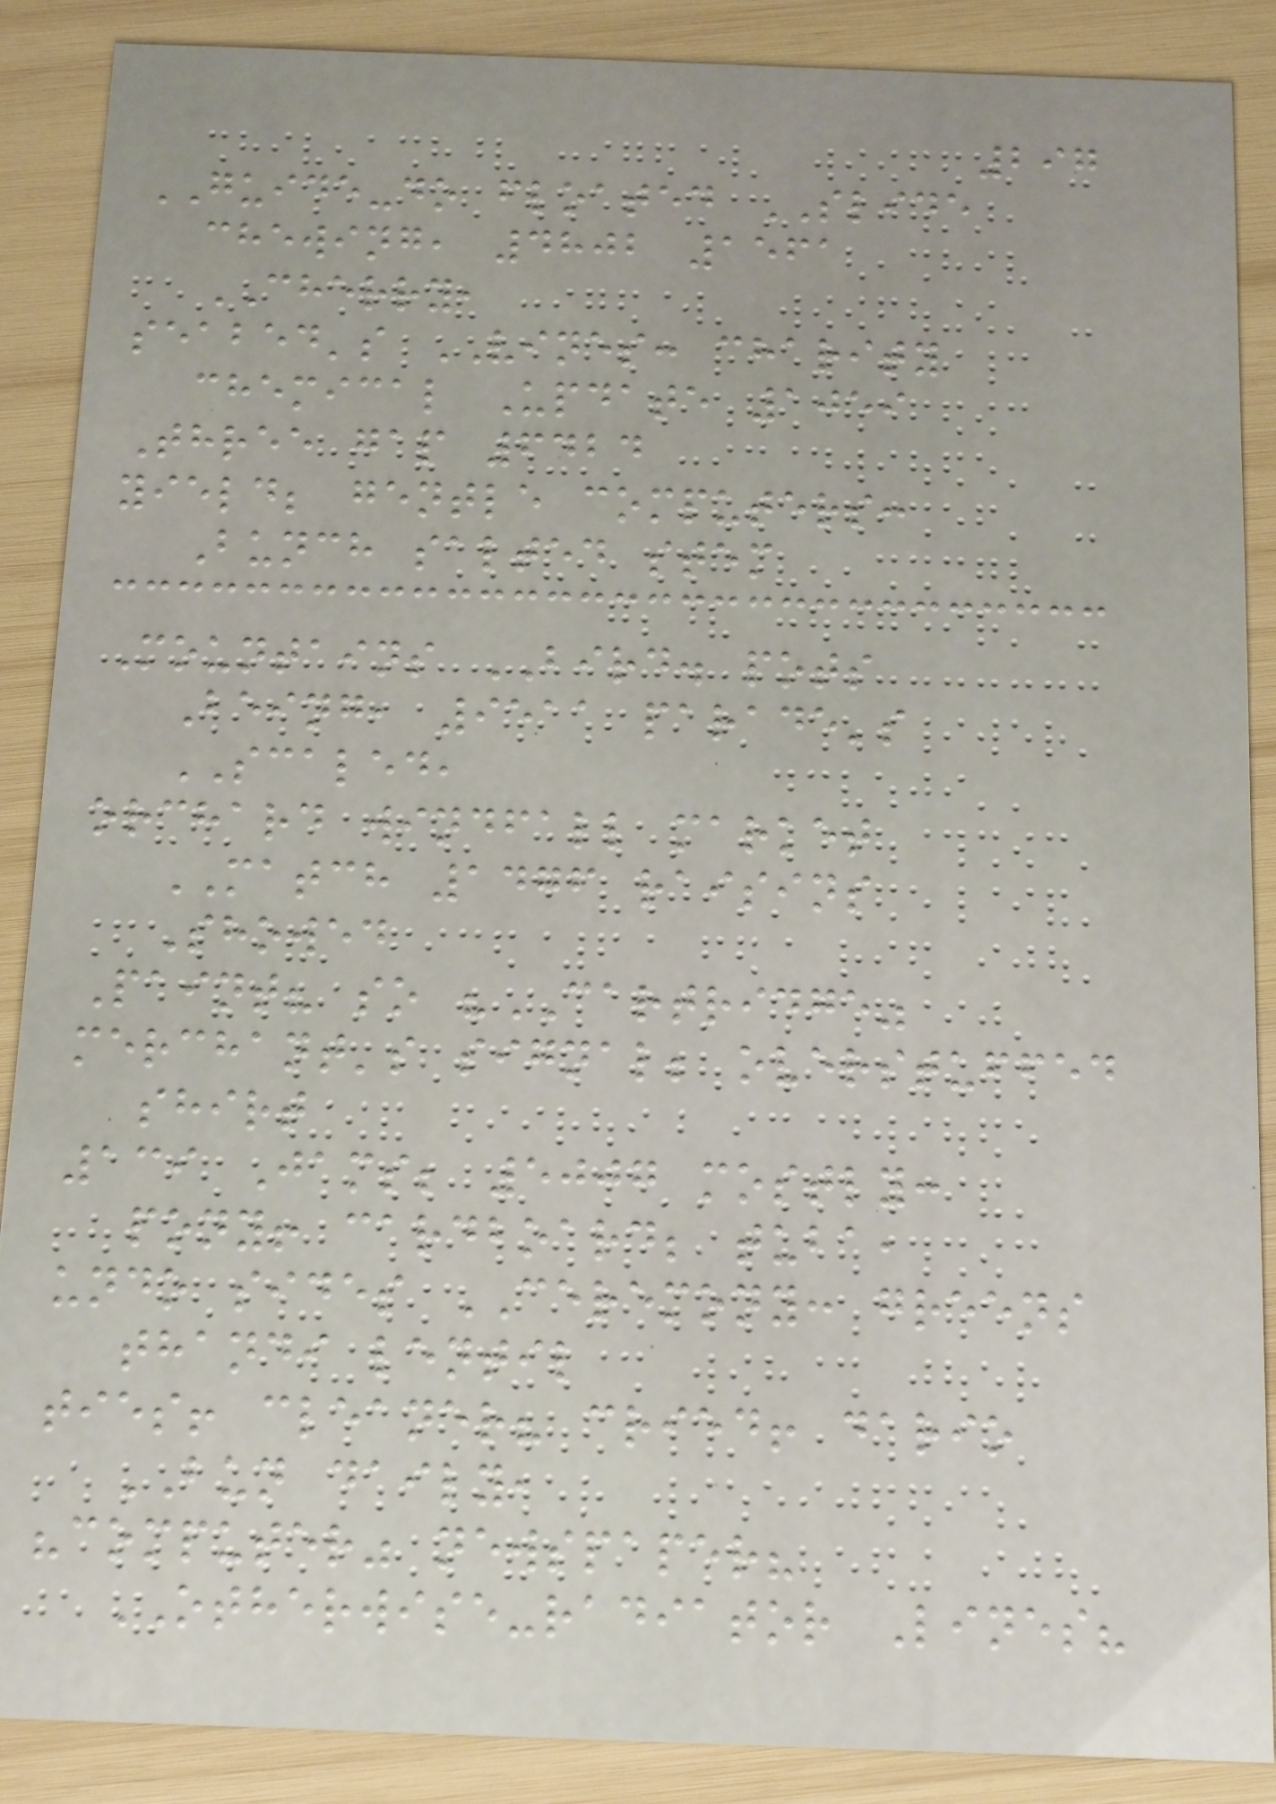297
GUIDE-do floated SLIDE
chewing, 4802 1561
CHERRY,
seabed's VINES: charity
chemical Update 1059
Three gap 6424
yield; gentle computers:
Bunch salted stem
Mountains BIRD. pots
Being, 9511 parade's
SCALED,
orchard windfall market
MATCH 1476 raisins
Showed
Paint? so "CARTRIDGE"
merchant's signal; overstuffed
shirt
139 Jams; 5007 mostly:
pony! cardboard; tuba,
undo sides CEREMONY: greens
thandi lentil
ties! cleaner? cried! dario
BUN daily,
"computer" newspaper?
OTHERWISE-radiator Lines?
